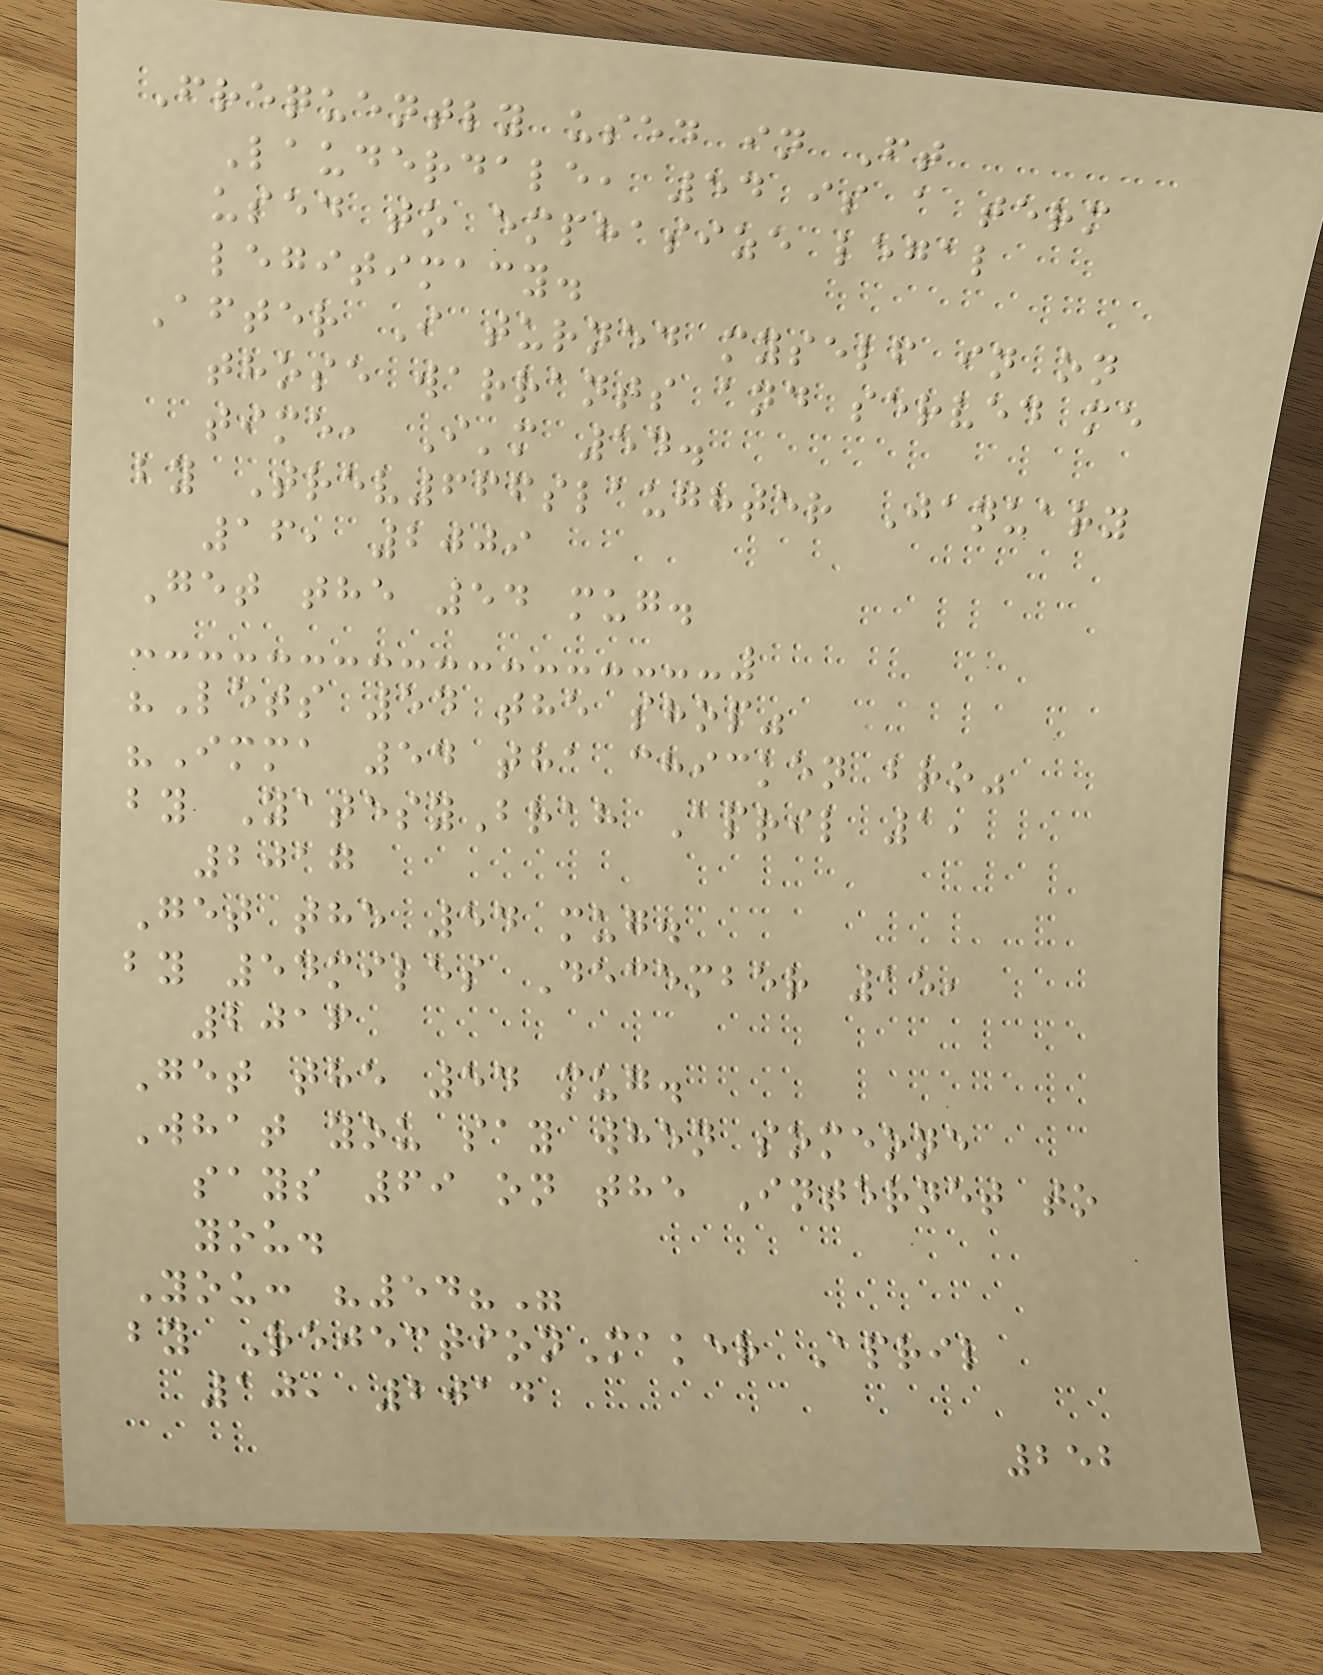Frequently used in Ft
Lauderdale, 54 is a term
used to emphasize legal
legitimacy.
After I turned myself in on
those warrants and served me
time, I'm 54.
by Trev666slaughter January
16, 2009
Get the 54 mug.
"Lets 54 the shop"
"Imma 54 tha chicken bro"
by YatesyBrah April 1,
2017
Get the 54 mug.
by 54miles December 15,
2016
Get the 54 mug.
What you say when someone
says 69 on the Internet to
you.
You: "54?"
by RejectionMaker April
10, 2014
252
